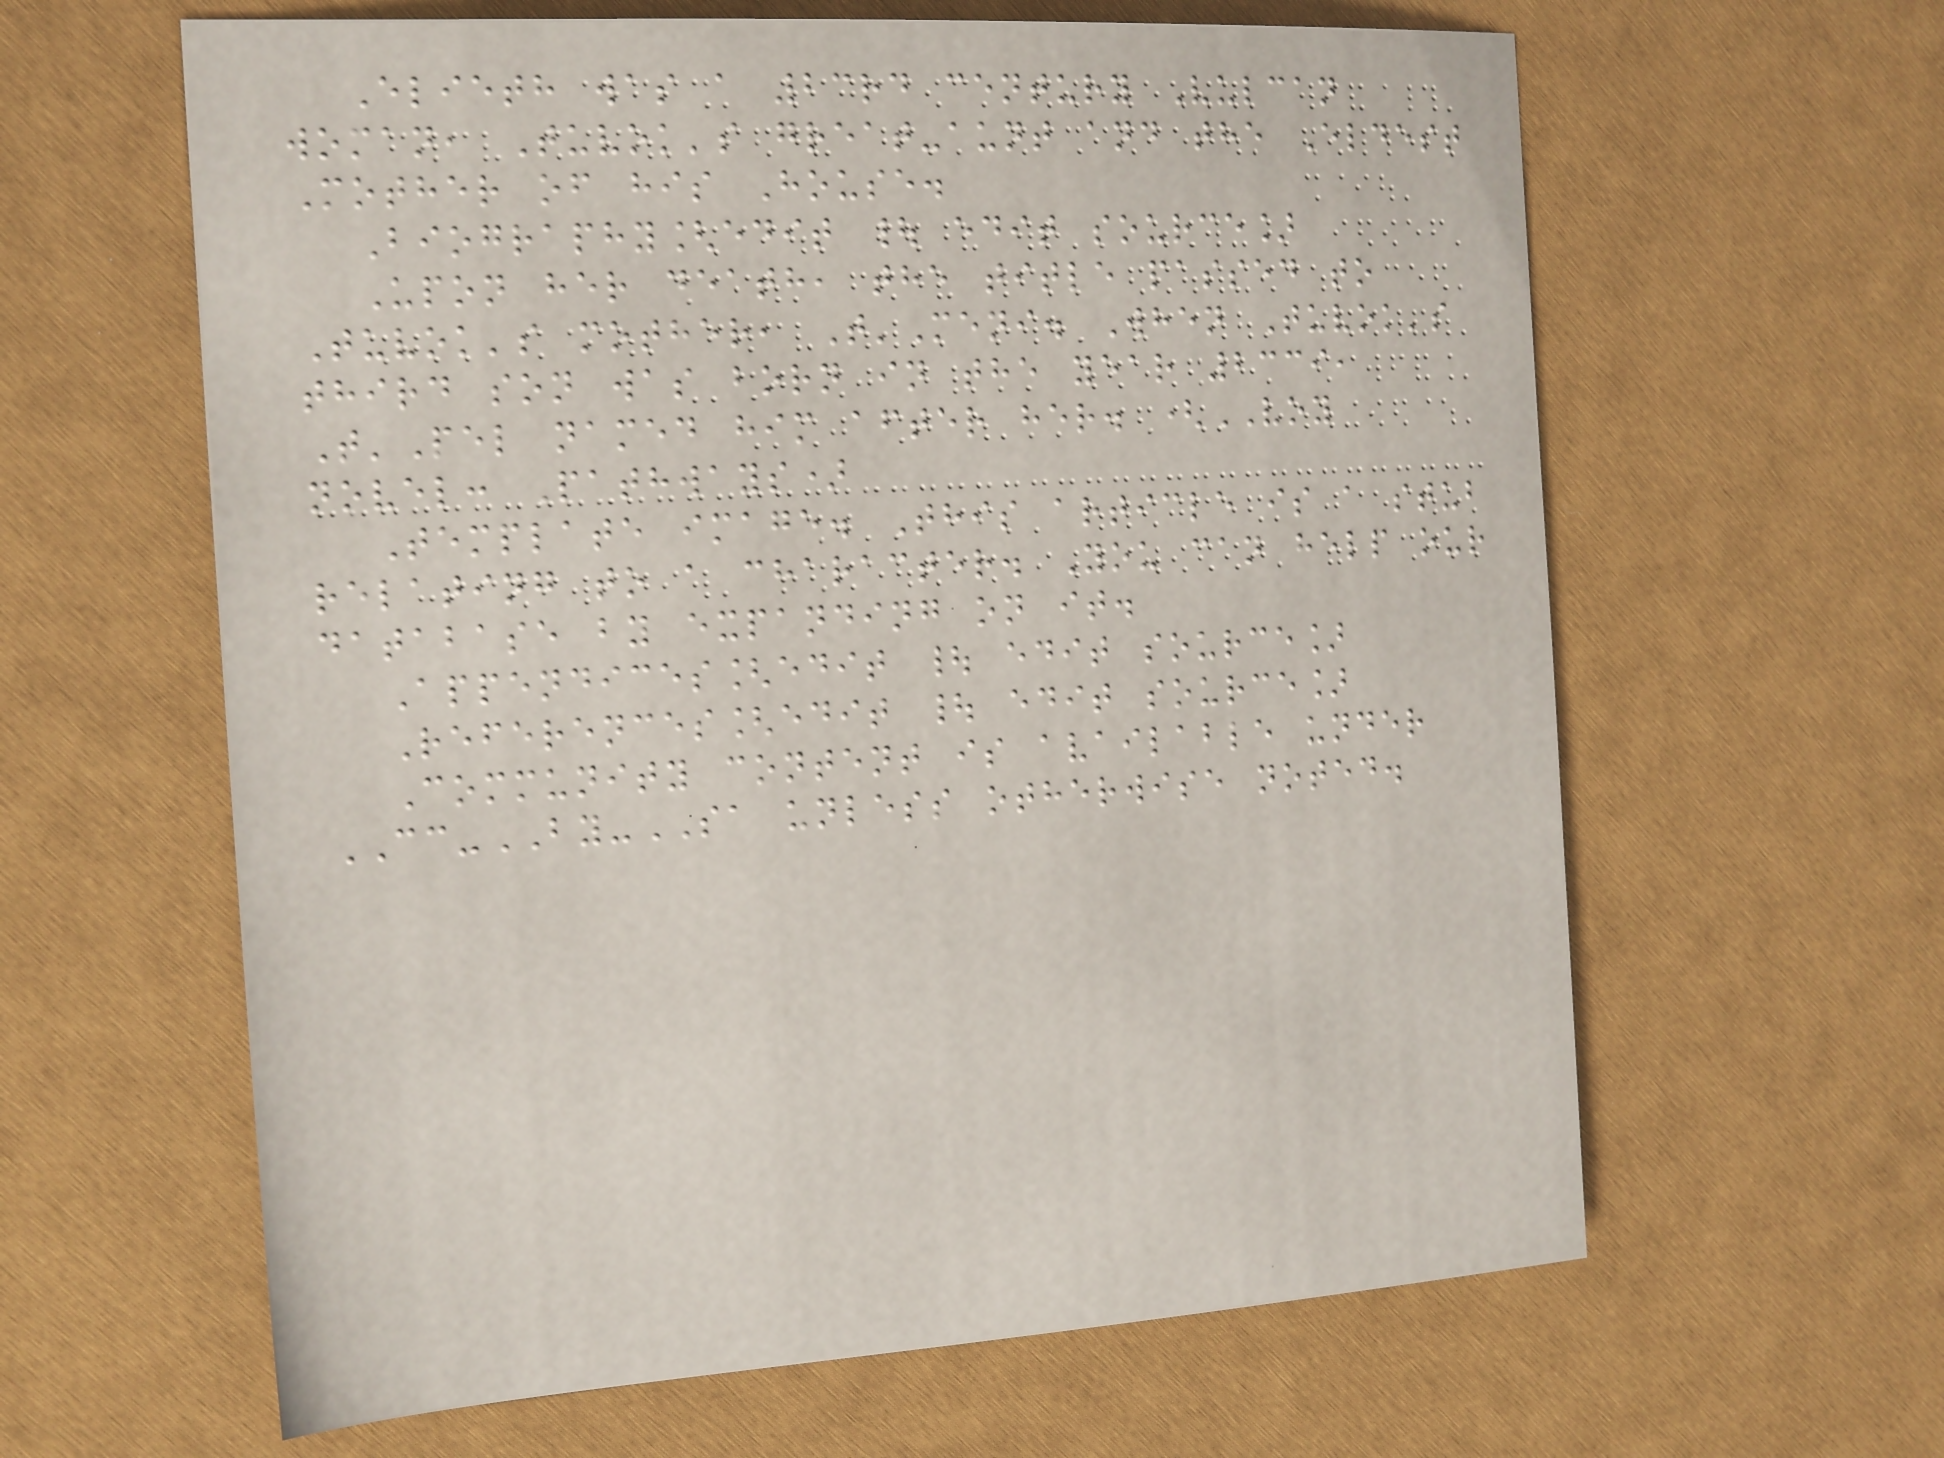Elieth was a 23rd century Vulcan
woman, Tuvok's great-aunt and the Eldest
Mother of his House.
Biography[edit | edit source]
Upon her death, the title passed to
Tuvok's mother, T'Meni. When Tuvok's
third son was born in the year 2339,
T'Pel named him after her. (VOY
novel: Pathways)
Template image. This article is a stub
relating to a character. You can help our
database by expanding on it.
Appendices[edit | edit source]
References[edit | edit source]
Community content is available under
CC-BY-SA unless otherwise noted.
